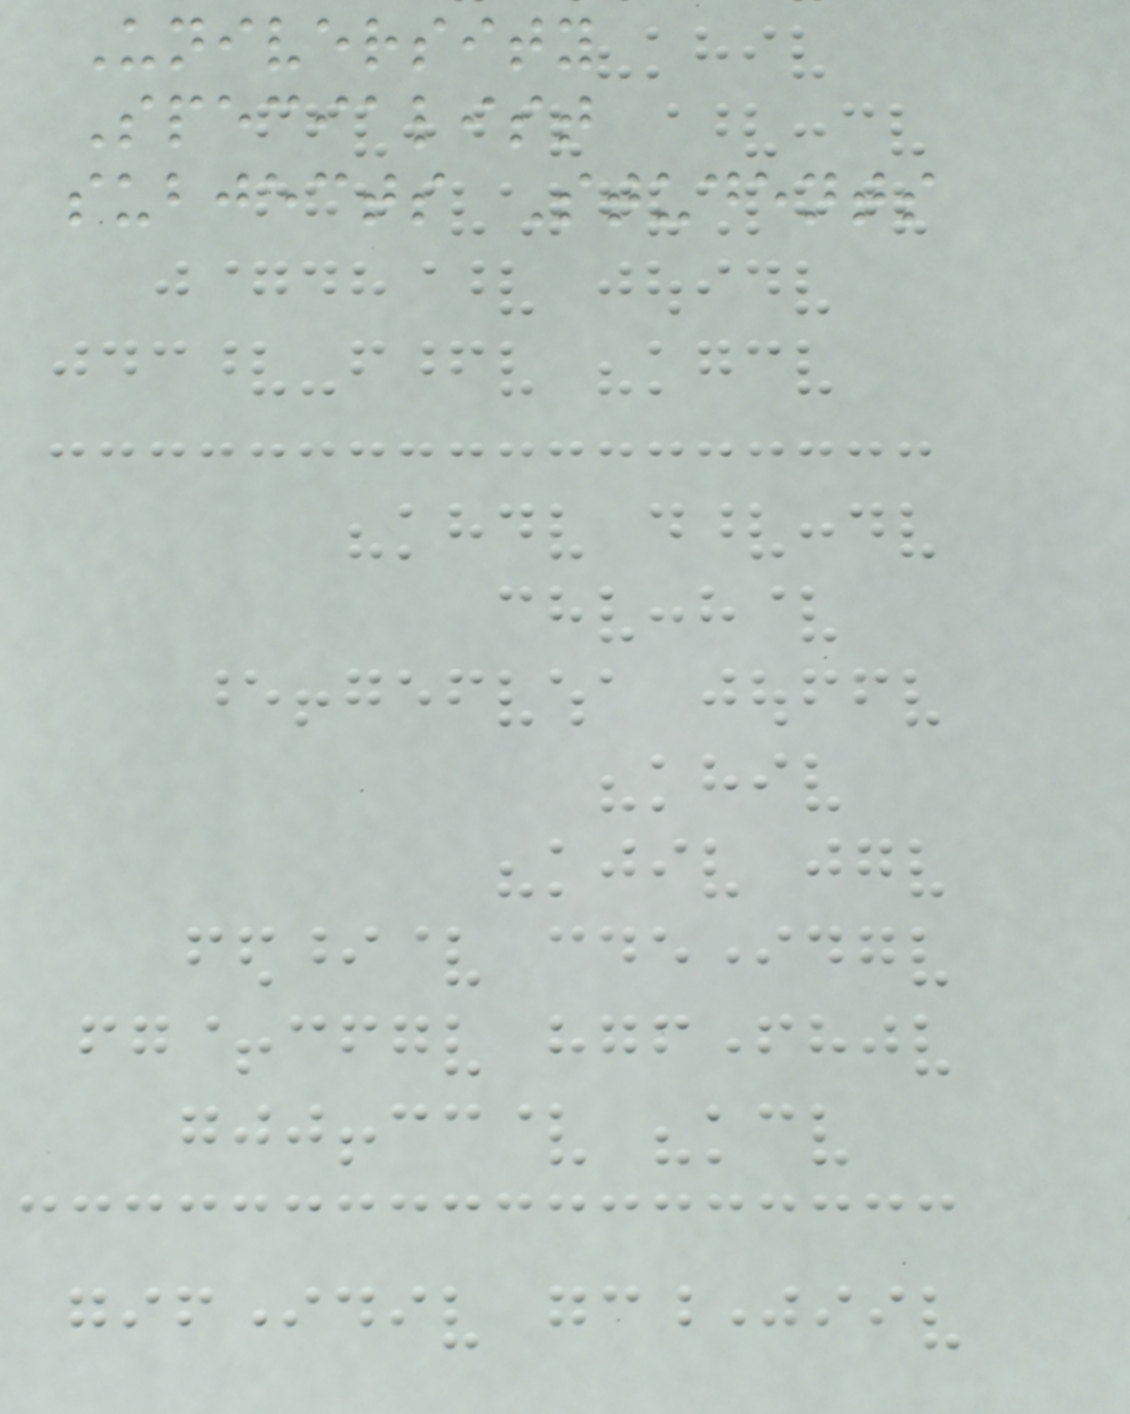University
Specialist
subjects Students
